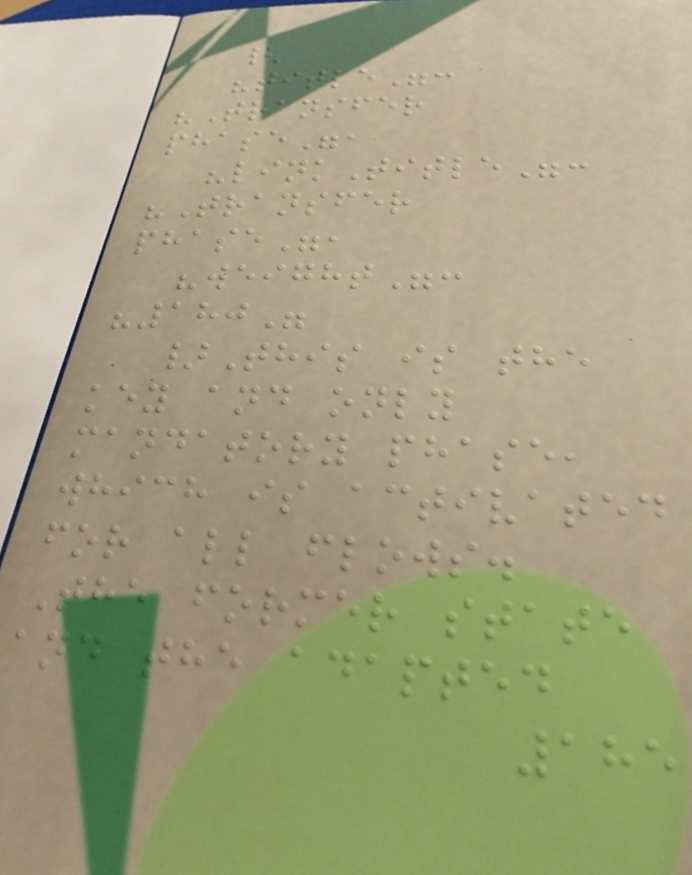{
"title":
"Transfer
phase",
"linkTitle":
"Transfer
phase",
"weight":
"180"
}This is the
key and only
mandatory phase,
which is activated
for all flows.
The former state
and the adapted
185
